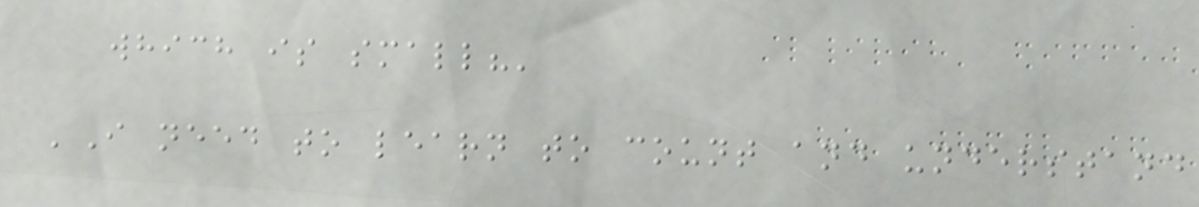which is small?'
'I need to learn to count and understand
